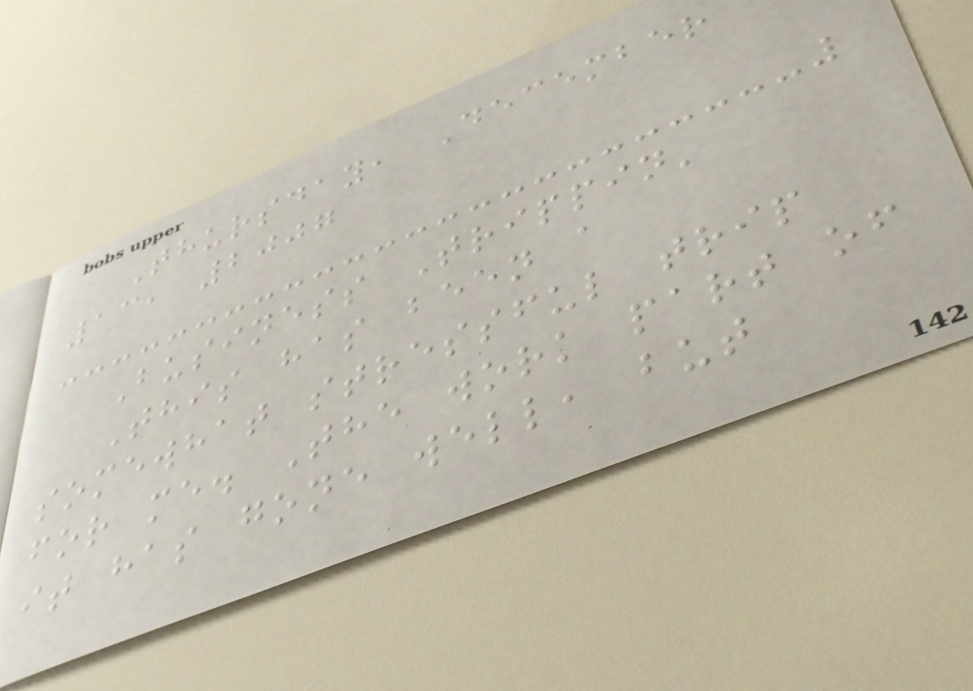Thursday, December
13, 2007
Business Trippin'
This has been a
somewhat stressful trip
for me. The work part of
it has gone well, but
